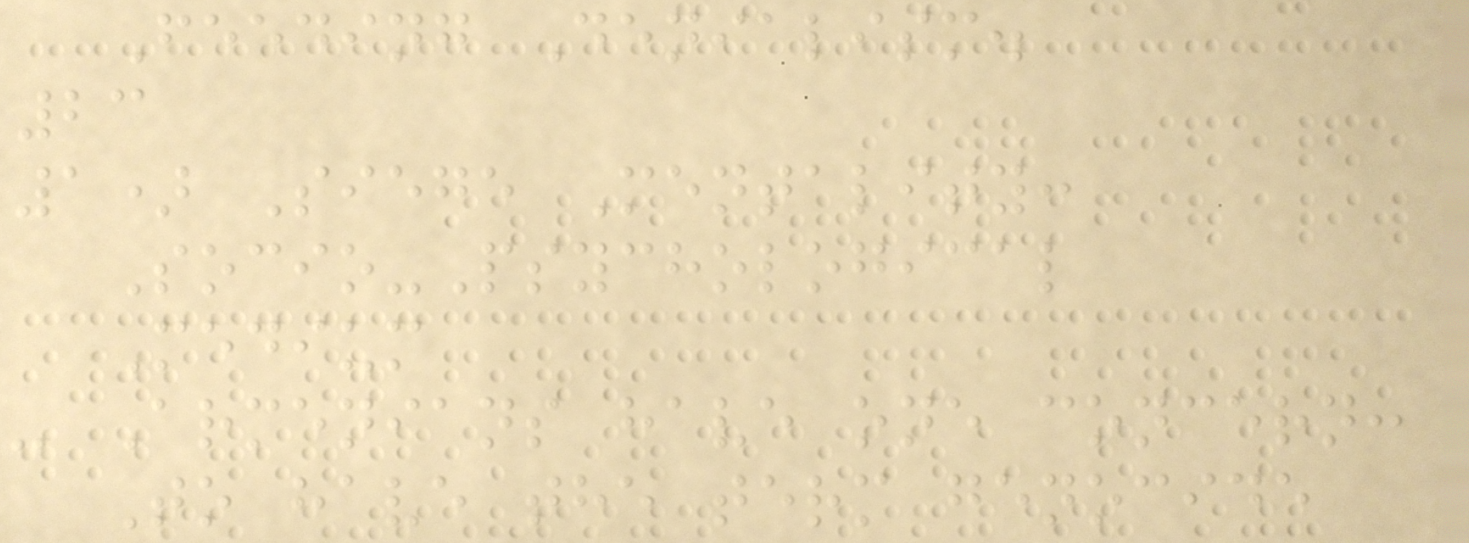Feeding Denialism.
23
1) Siege Mentality:
Socio-Psychological
Medium
- Armenians have one concern:
To have the term genocide
